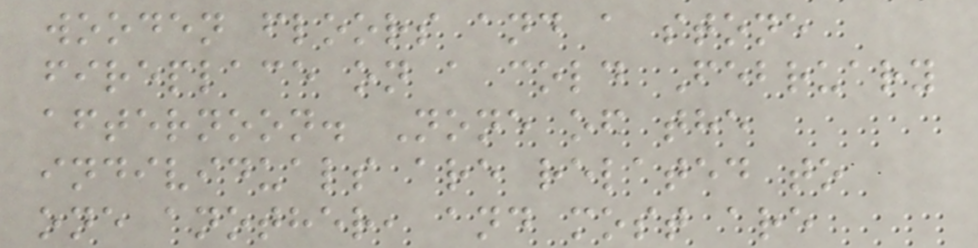wooden floors and a stone
fireplace on a cold February
afternoon. None of the
individuals are related to
one another, and most are
